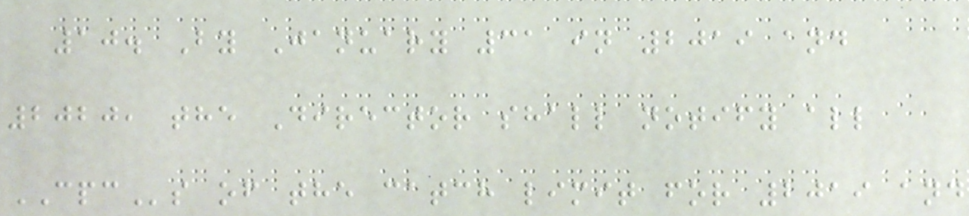10. By January 31 in 2019 and
2020, the Director shall notify all
CPCs of the catch limit for 2019 and
